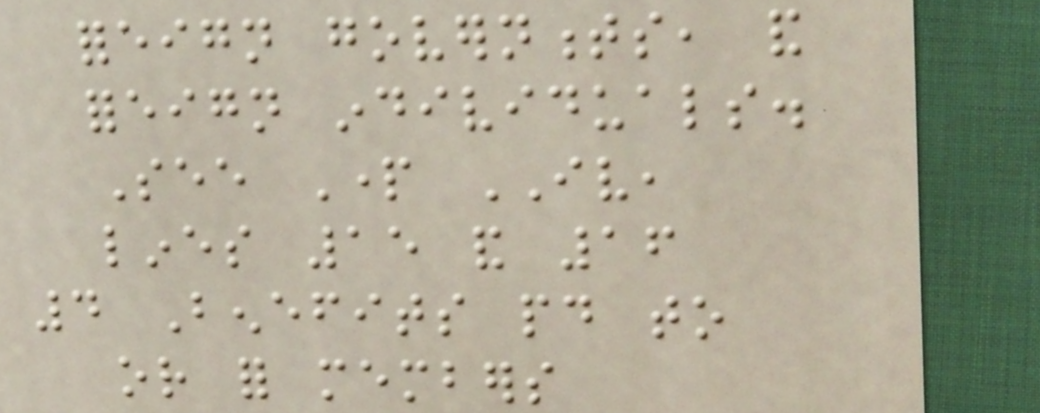foreign governments, and
foreign individuals.
See Part IV,
lines 15 and 16
4 Benefits paid to
or for members
